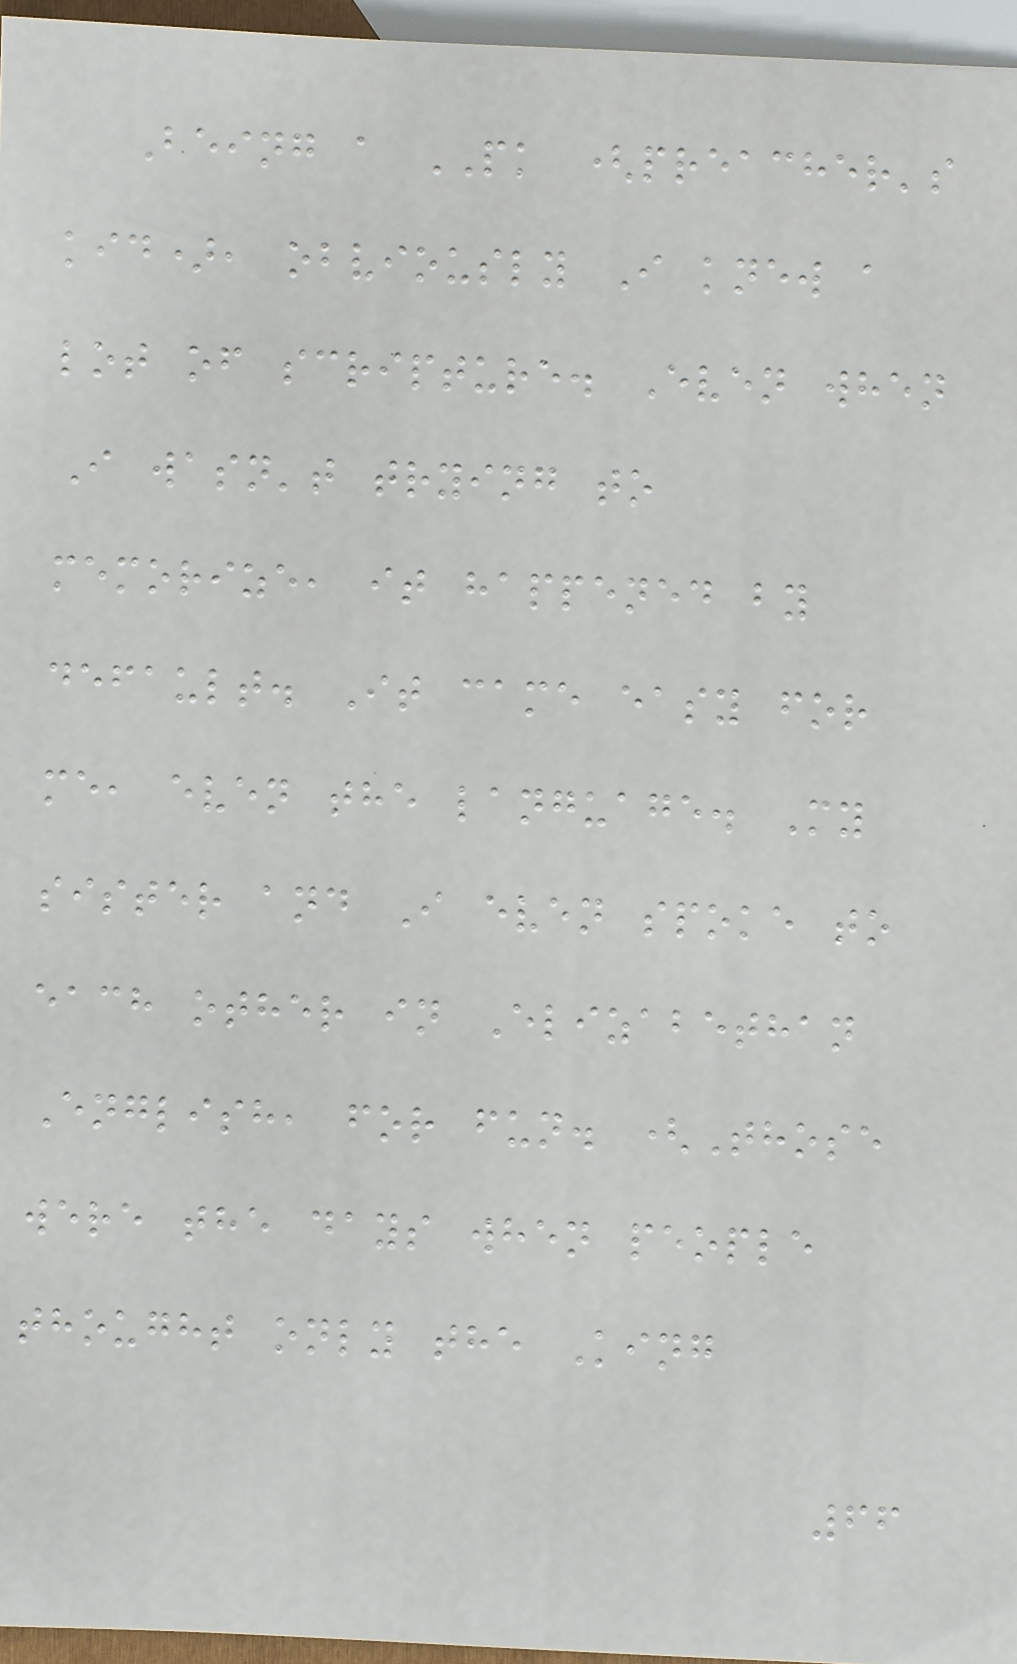Being a PK (preacher's
kid), obviously I knew a
lot of scripture. Even when
I wasn't trying to
memorize, it happened by
default. It came easy for
me, even the language. My
sister and I even spoke to
each other in Elizabethan
English, for fun. (Those
were the days when people
thought only the King
66
